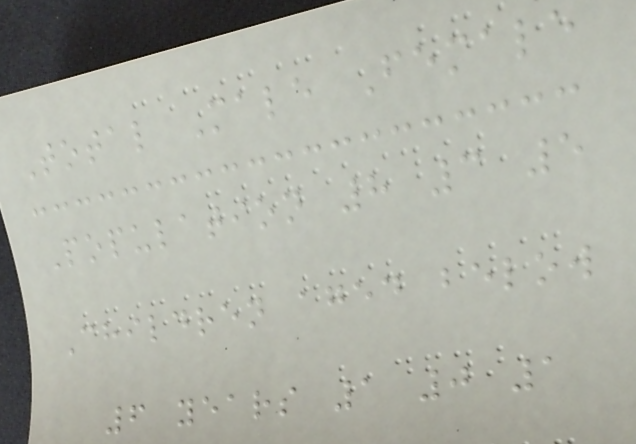Total Male Female
Population 8 3 5
Children aged below
6 years 1 0 1
